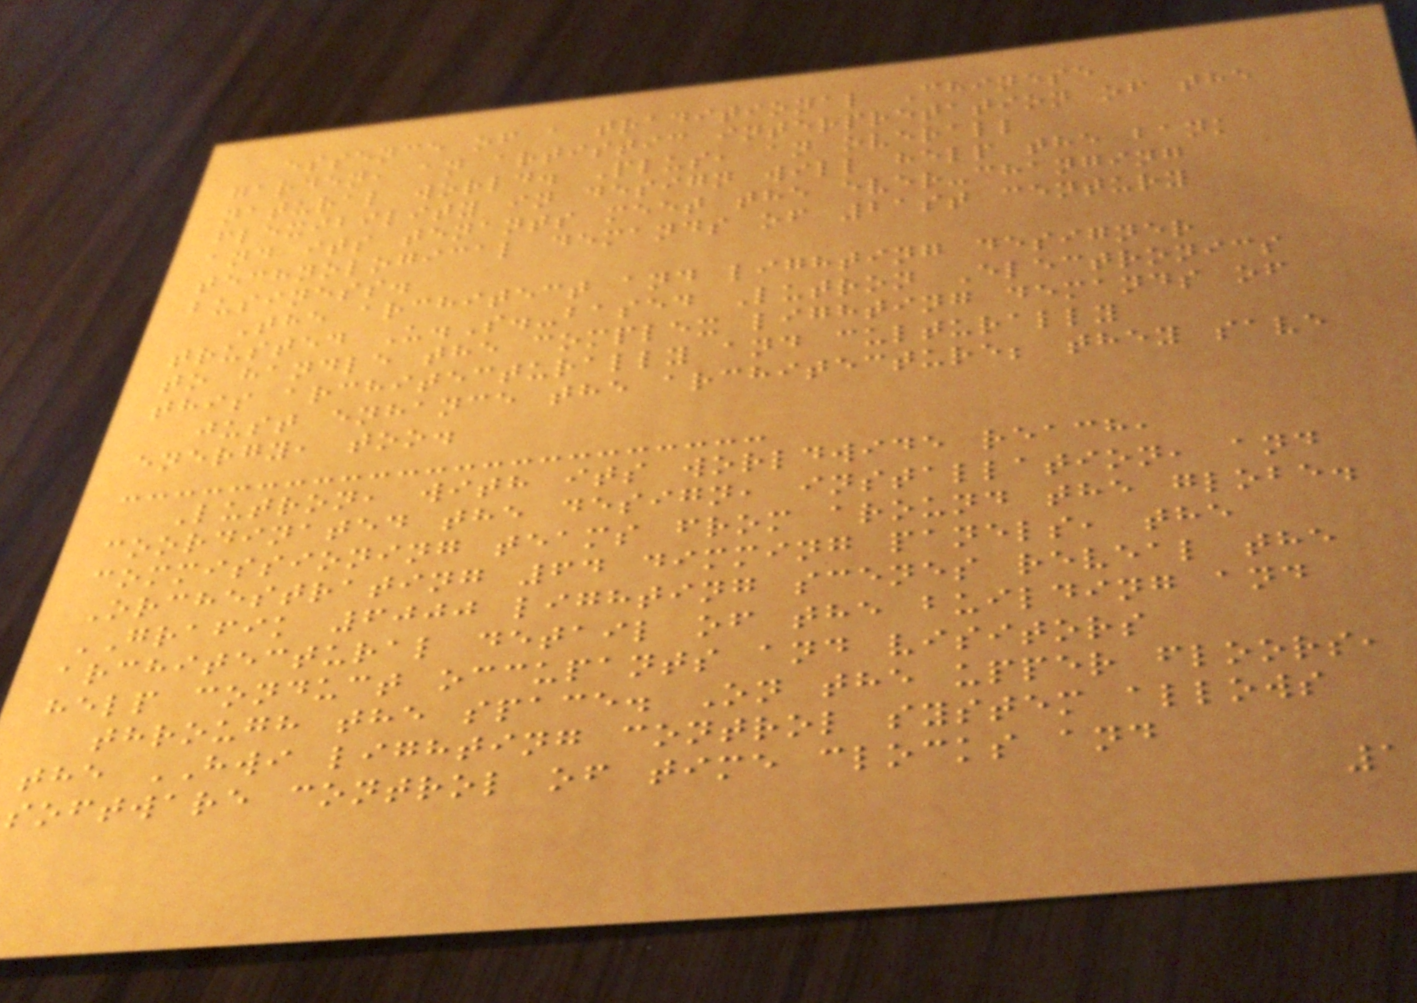essence of a traditional Chinese
garden, an artistic interpretation of the
natural world. Plus, an overall
flexibility in design will help the bank
and its tenants meet the ever-changing
technological demands of 21st century
business.
The architect and lighting designer
trusted U.S.-based Lutron Electronics
to handle the complex lighting demands of
this architecturally and culturally
just enhance the architecture; they save
energy, too.
Lutron, with its worldwide reach,
coordinated the design, installation, and
commissioning teams from around the globe.
Orchestrating 64 dimming panels, the
GRAFIK 6000 lighting scenes reveal the
architectural detail of the building and
help conduct occupants and visitors
through the space. On the upper floors,
the HWI lighting control system allows
software control of time clocks and
1
